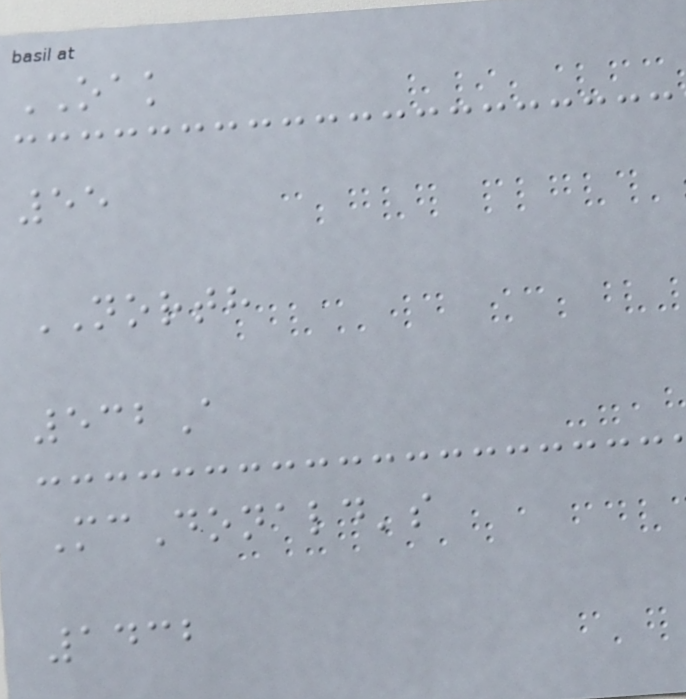OAK
55
NORTH
532A
McDonald's
1432
